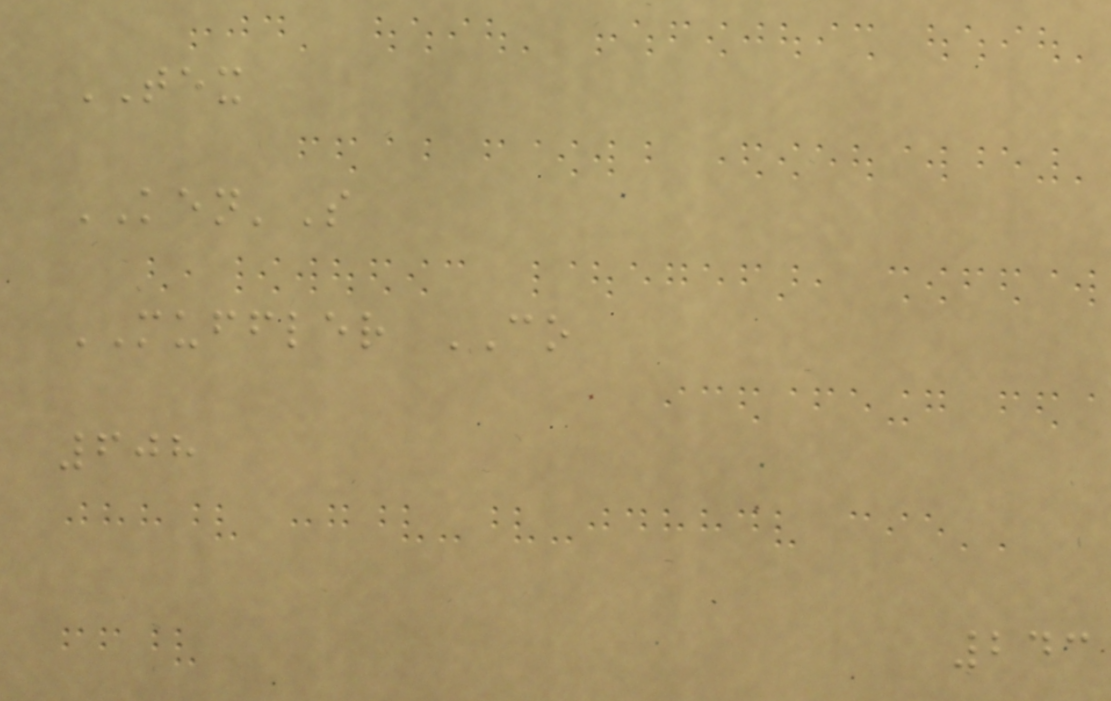TEX
KEN'S
MUFFLER CO
608
243
